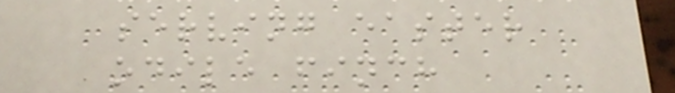serving easter
odile finch
